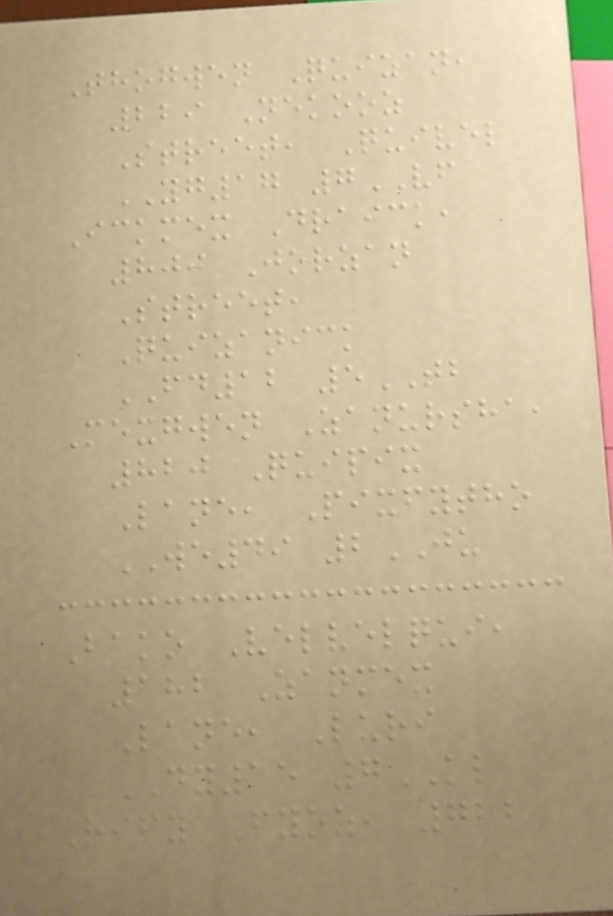Thogwen Quizan,
229 Nekooz
Street, Quivel
YG17 7VF
Ickmex Draick,
800 Jorzan
Street,
Quizanick
FD12 5TB
Mexgwen Zanursha,
820 Quipix
Lane, Pixfytho
WE49 2JU
Bako Velvelqui,
182 Zanmex
Lane, Luri
DY15 7KL
Rify Fyoz, 722
